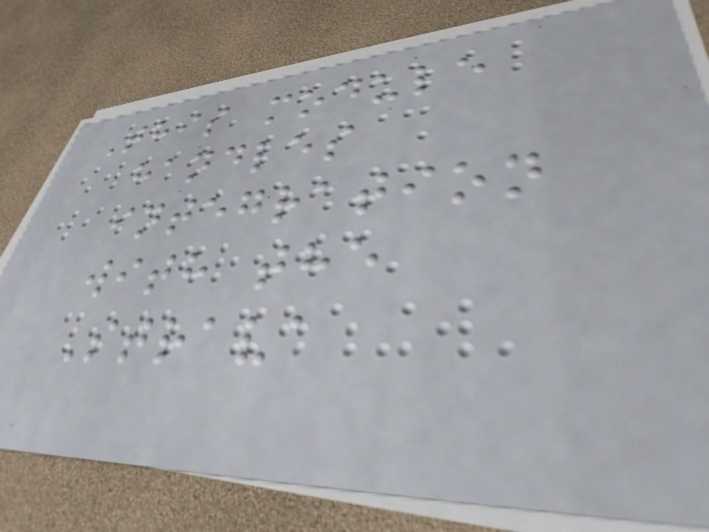This module
handles
integration
with the
Strava
